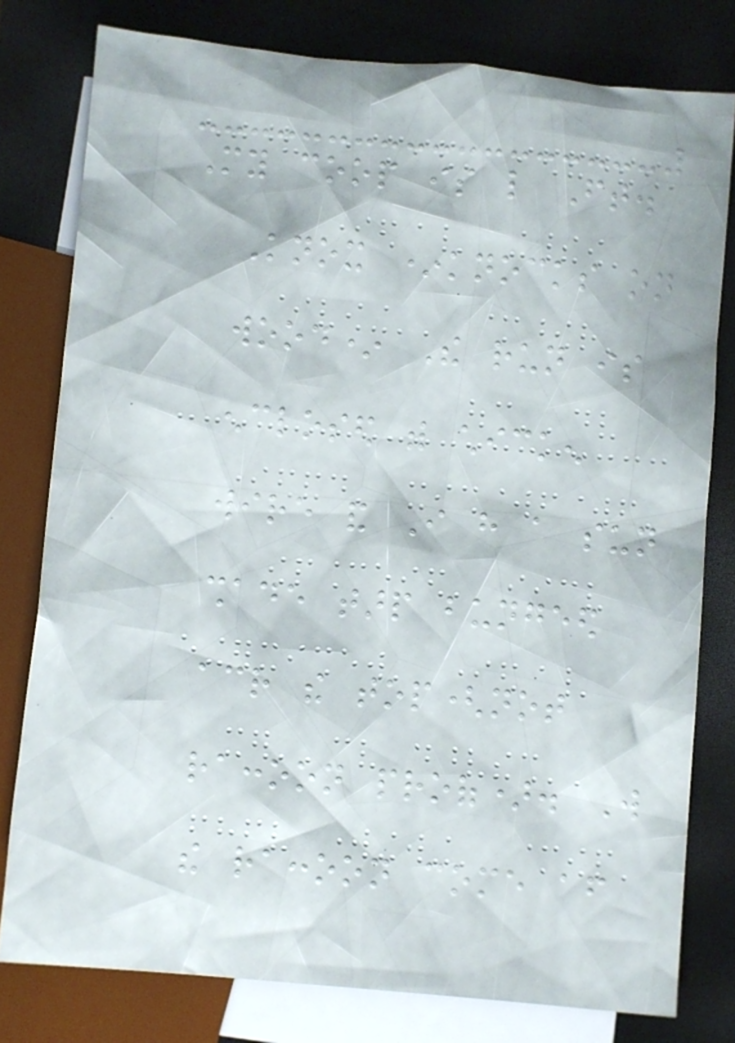My coop is like Ft.
Knox *knocks on
wood* The run is
enclosed with chicken
wire and I have a sun
shade tarp bungeed
across the top(not
raccoon proof). Will
the raccoon come after
